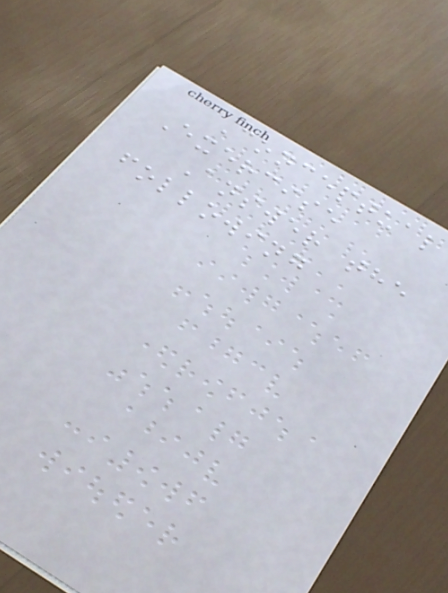Conceptual
Exercise
Answer the
following
